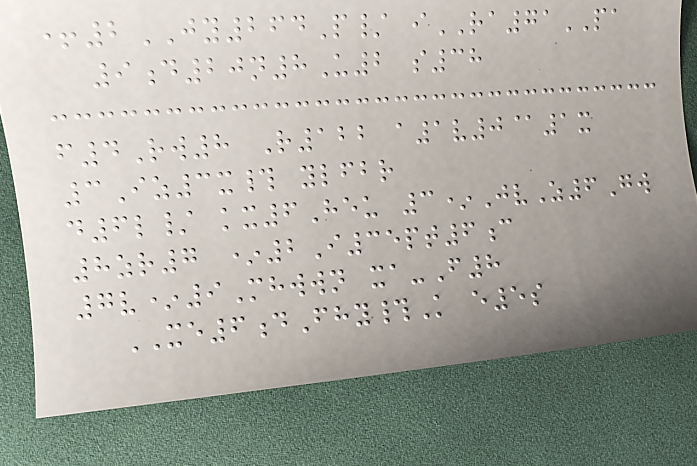+2JY264P/ iRA71PA
9d20n8U2 s38
f4Rw8 R122 a1v0@1x
3Iz3x# ylfbr
d6l/ kx6Heu 3*JvZ6Gw
8zr7 *2I35pt6c
7v*9Mhwwn xa-F8
XE6dFhy#K e5s
